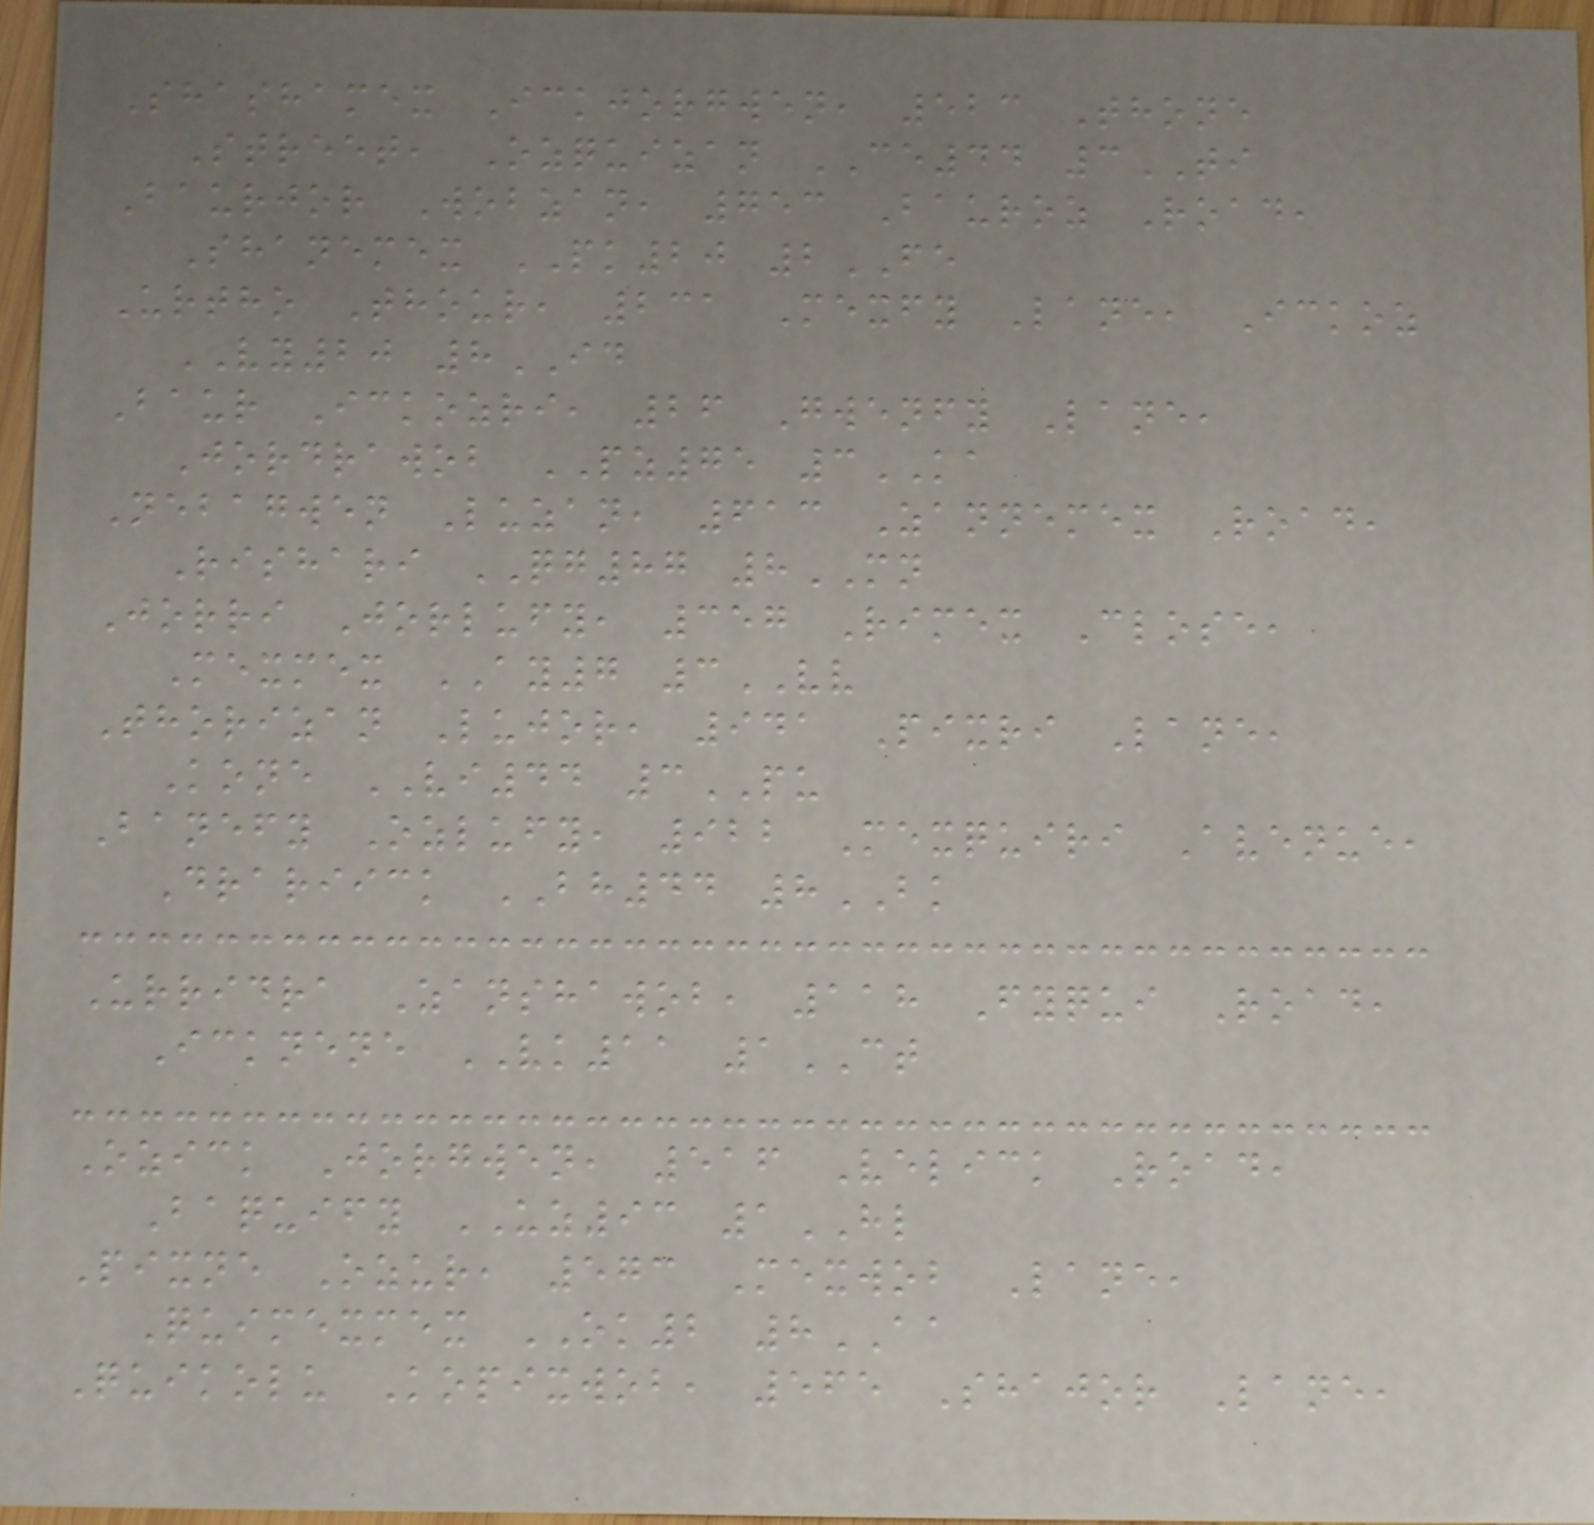Shashamex Ickjorgwen, 523 Thone
Street, Ozquizan CE44 3TI
Baurjor Wobzan, 753 Bauroz Road,
Shanemex PK20 2FE
Urtho Thour, 231 Mexfy Lane, Ickoz
VY20 8ID
Baur Ickozri, 26 Gwenfy Lane,
Jordrawob PZ75 3KA
Nebagwen Luzan, 613 Zannemex Road,
Rishari QG87 8MN
Jorri Jorlufy, 357 Rimex Close,
Mexmex AY7 3VV
Thorizan Lujor, 941 Pixri Lane,
Kone VI44 3PU
Banefy Ozlufy, 922 Mexquiri Avenue,
Drariick BH44 8BK
Urridra Zanshawob, 118 Fyqui Road,
Icknene VK11 1CT
Ozick Jorgwen, 516 Velick Road,
Baquify UZ93 1HL
Pixne Ozur, 573 Mexwob Lane,
Quimexmex OK2 8AA
Quikolu Kopixwob, 565 Shajor Lane,
